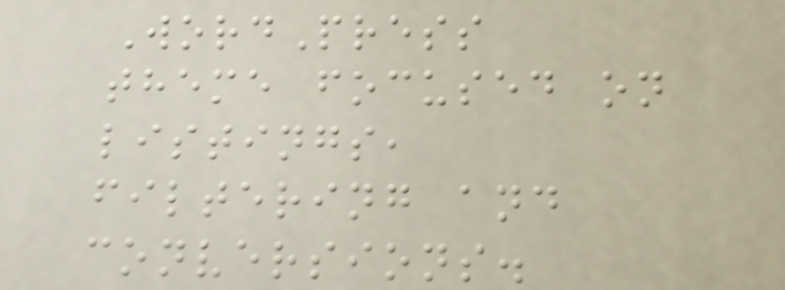WordPress
theme focused on
listings,
filtering and
conversions.
